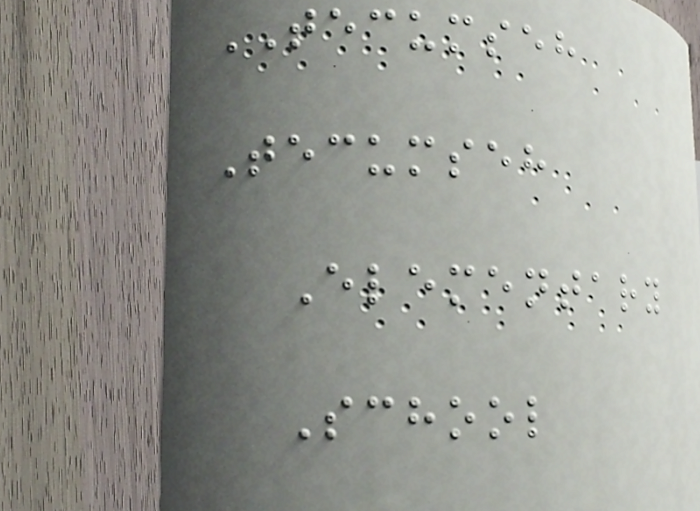TECUMSEH
Tecumseh
Elementary
School
